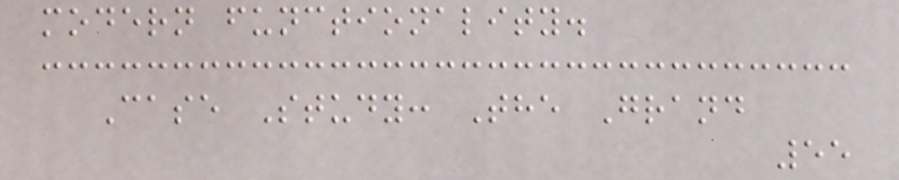modern functionality.
Case Study: The Grand
55
